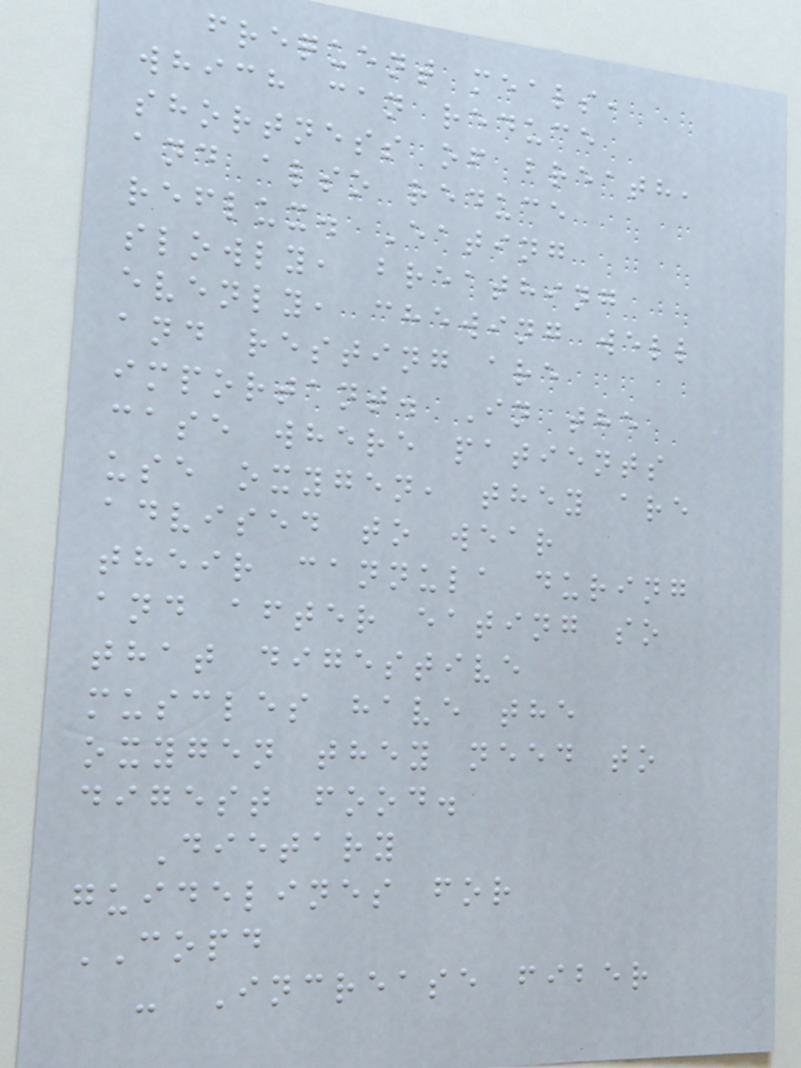frequent meals,
which can reduce
shortness of breath,
and also reduce
reflux. Eating
slowly, breathing
evenly, chewing well
and resting are
important. In the
case where patients
use oxygen, they are
advised to wear
their cannula during
and after eating so
that digestive
muscles have the
oxygen they need to
digest food.
Dietary
guidelines for
COPD
- Increase fiber
